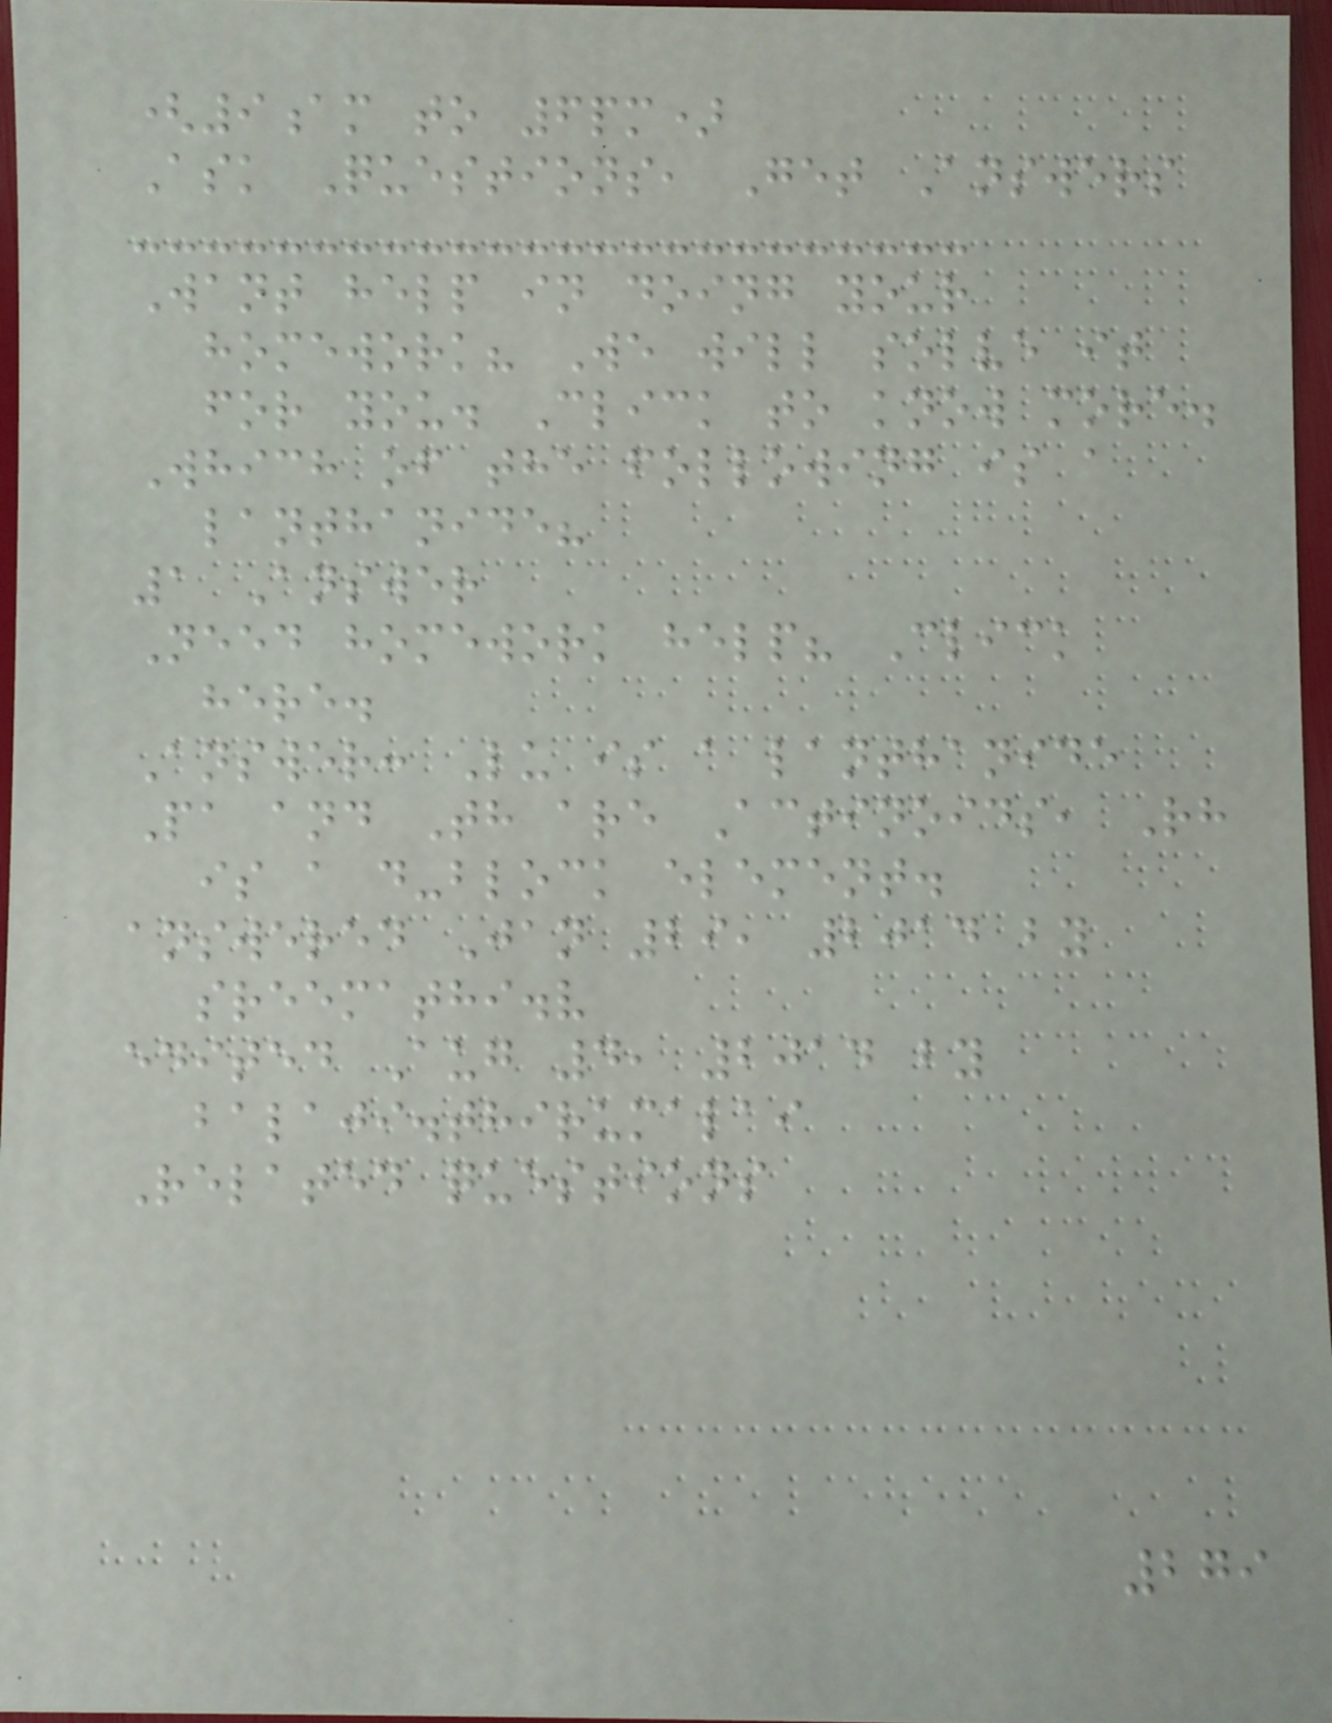(9am to 6pm)
Ask Questions, Get Answers
Want help in doing your
homework? We will solve it
for you. Click to know more.
Which of the following is a
lanthanide?
1 Answer
Need homework help? Click
here.
Answer: Lu is a lanthanide
Pa and Th are Actinoids, Rh
is a d-block element.
answered Jan 29, 2014 by
sreemathi.v
edited Aug 4, 2014 by
balaji.thirumalai
Related questions
279
